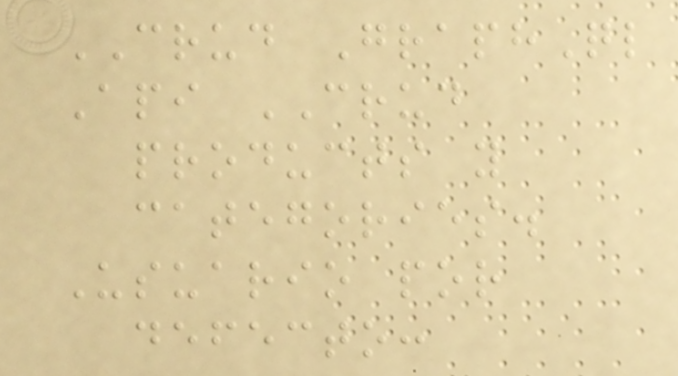CRUD GraphQl
Api CRUD
products y
categories.
Usuario por
defecto:
